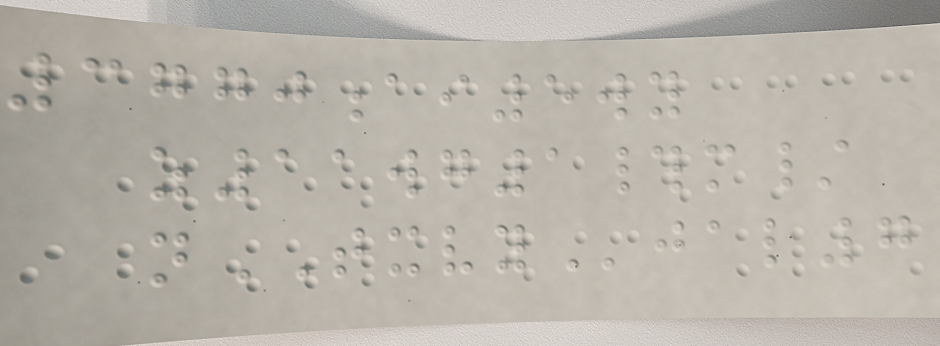3770ai5wy
z11wg1#m/
nTXVYjal7
